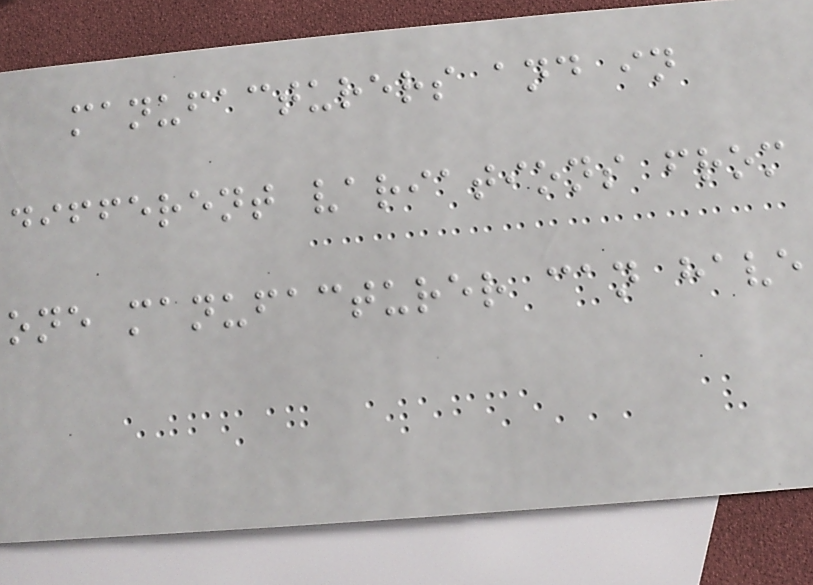manufacturers and in
different variations from
one manufacturer can have
